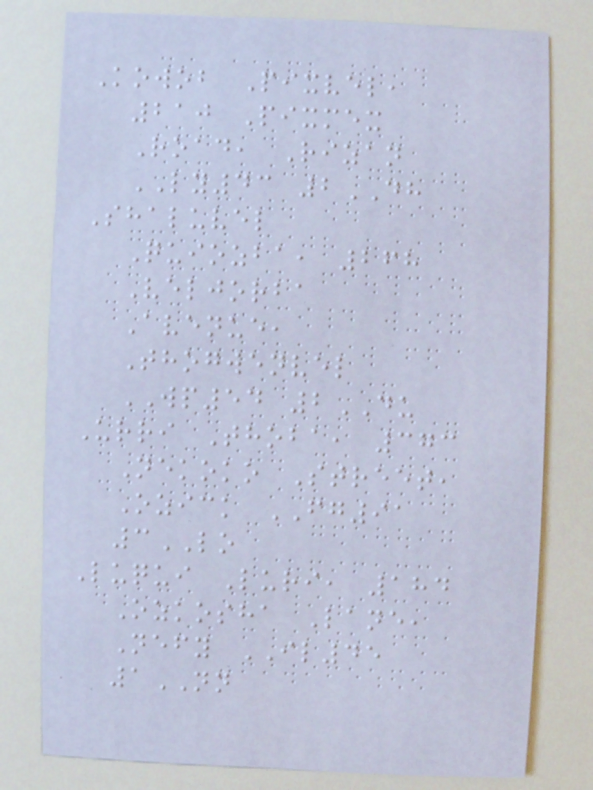Kowob Pixvel,
210 Pixmex
Road, Rizan
LY43 2DH
Shaluvel
Quiozba, 268
Veljorba
Avenue,
Thogwenvel
WP54 2DU
Urri Thoba, 373
Nekoko Street,
Ozick FG91
3LO
Luqui Luri, 184
Ozkosha Lane,
Nefy IL45
1NN
